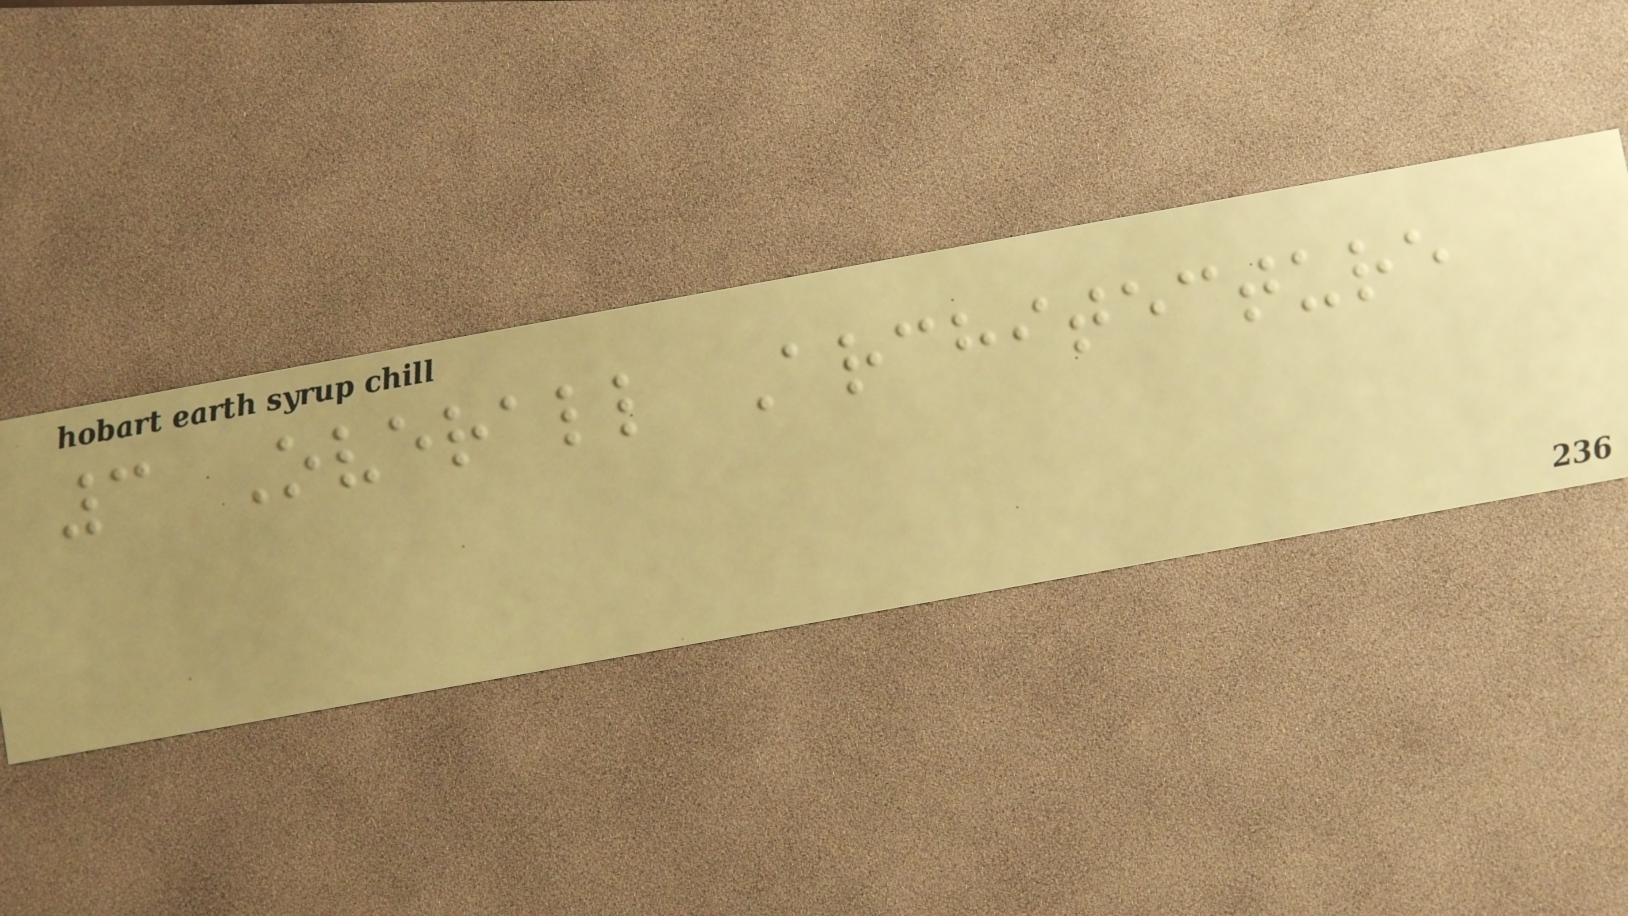3 Overall Architecture
